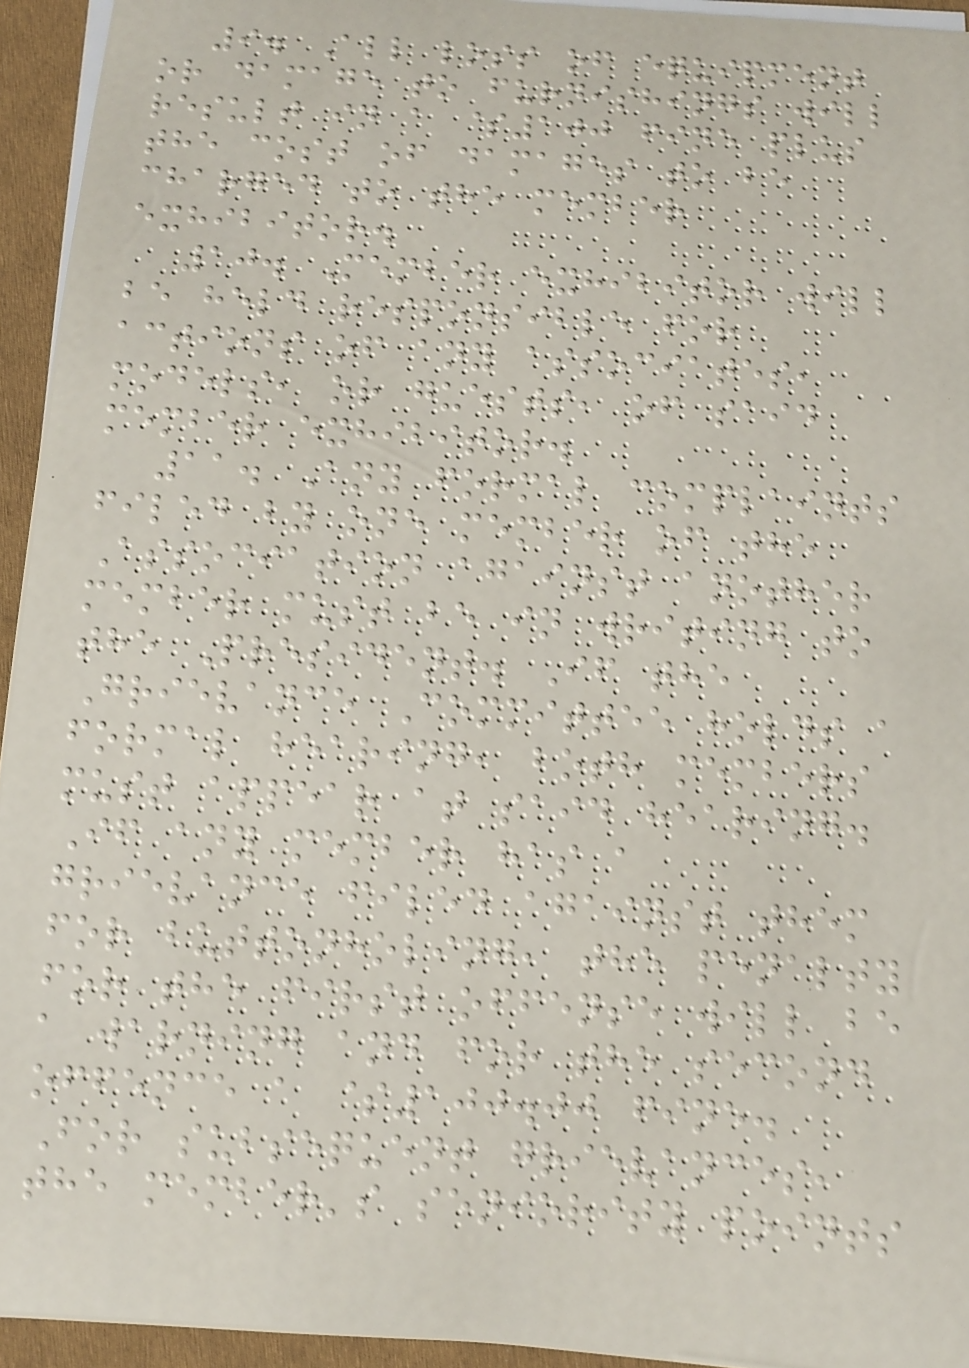9. All loss of equipment
or damage to furnishings will
result in a $100 fine plus
the cost of damages to be
charged to the member
exhibitor.
10. Member exhibitor will
be held responsible for
actions of any associates,
models, or guests, of said
member exhibitor.
11. Any formal complaints
filed by one member of the
Association against another
member must be in writing to
the President. If the
Grievance Committee holds a
formal hearing, both members
must appear at said hearing.
If any member has a
grievance filed against them
for buttonholing, the penalty
for the first offense will be
a warning and for the second
offence a $100.00 fine.
For subsequent grievances,
the member's seniority points
